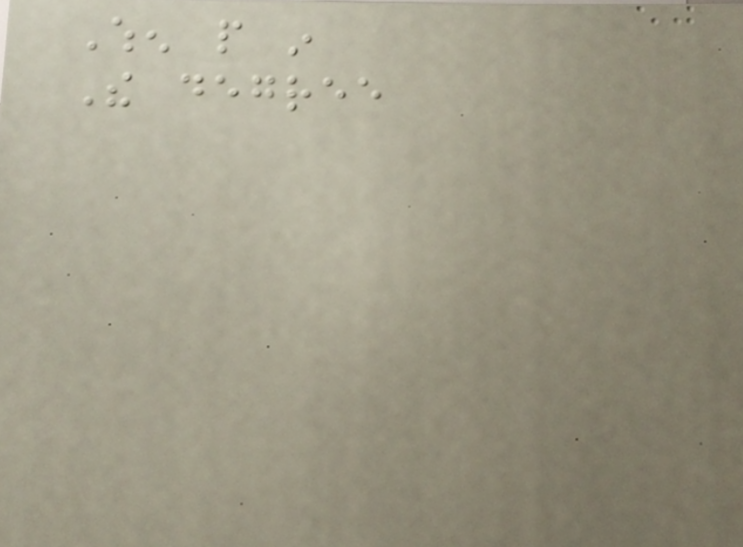When people in
The degree
